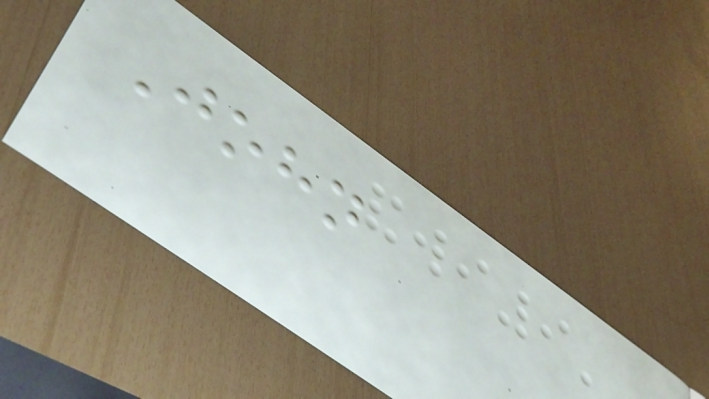John
